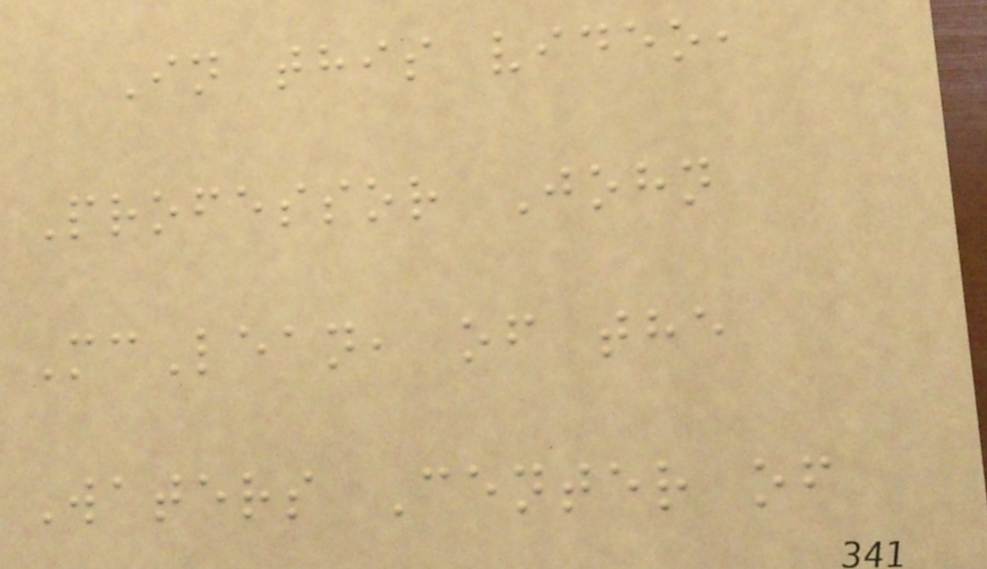In this video,
Professor John
McLean, of the
Waters Center of
